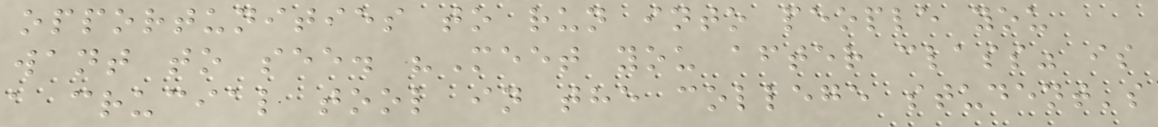opportunities to run into people you
want to see. "Meet you after class" is
a crucial tool in the college student's
